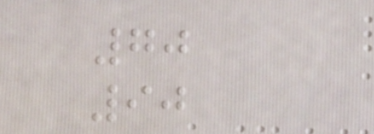70
90
